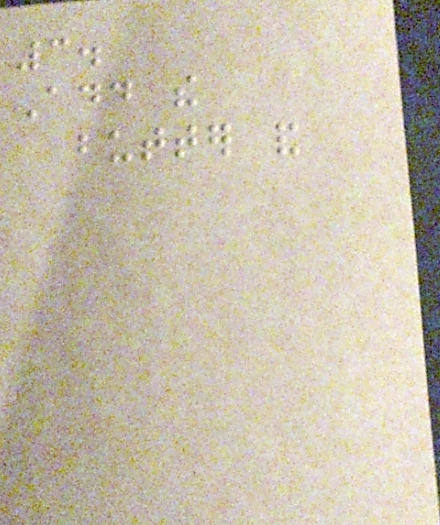3.
Add the
butter and
